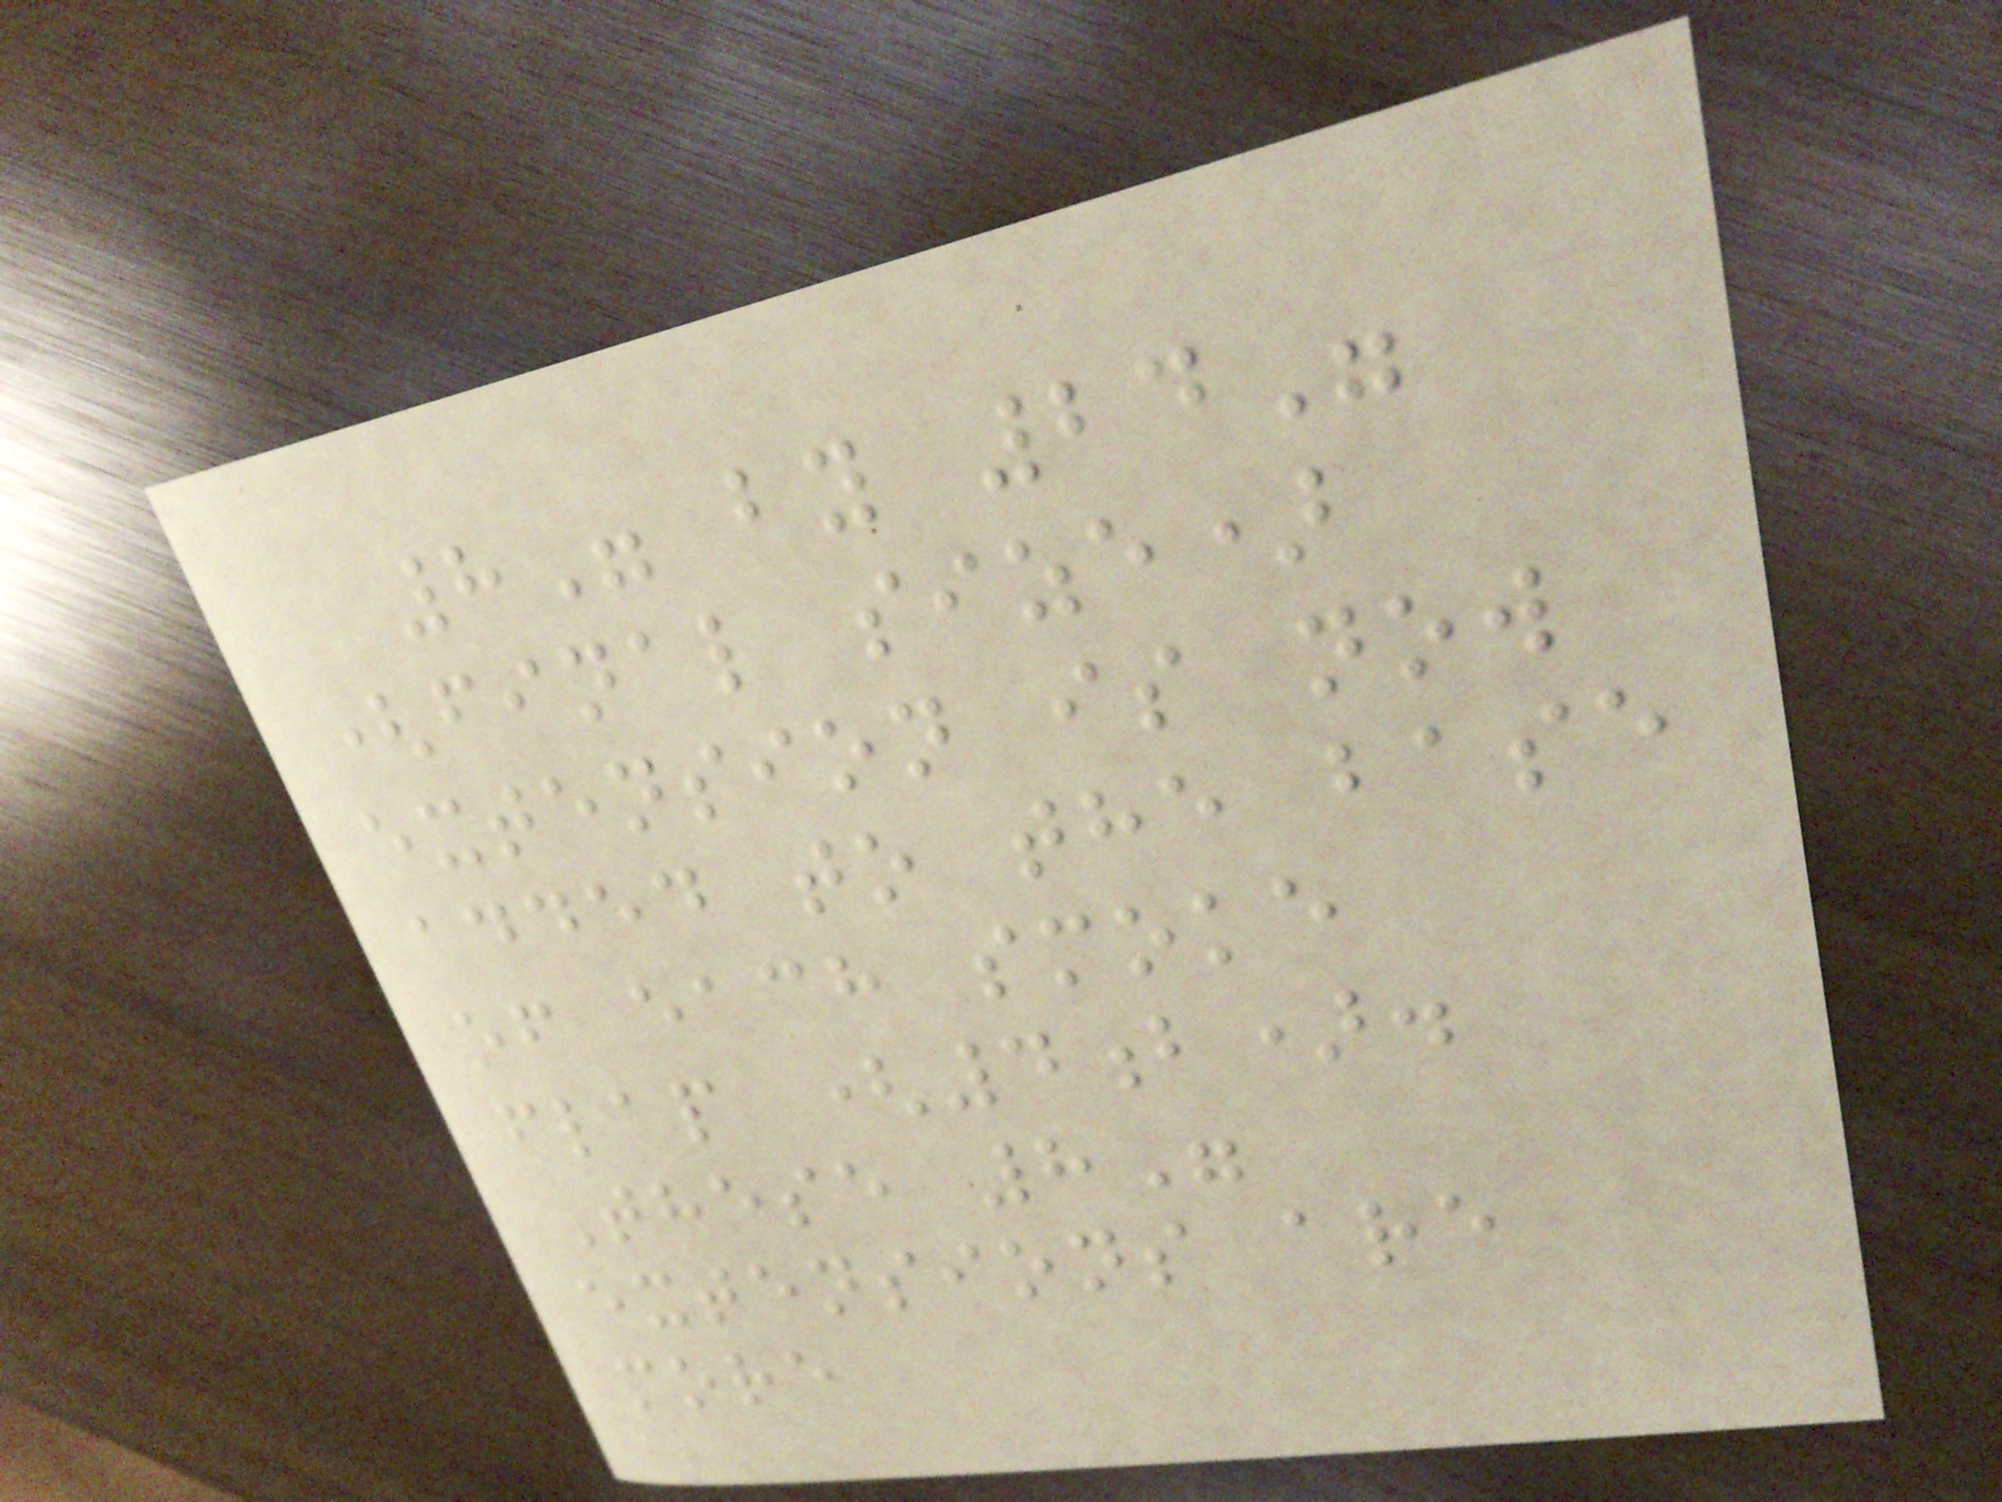8" by 24"
(final size)
extension is now
added to the base
of each smoke
flap (4b).
These 8"
extensions are
more
